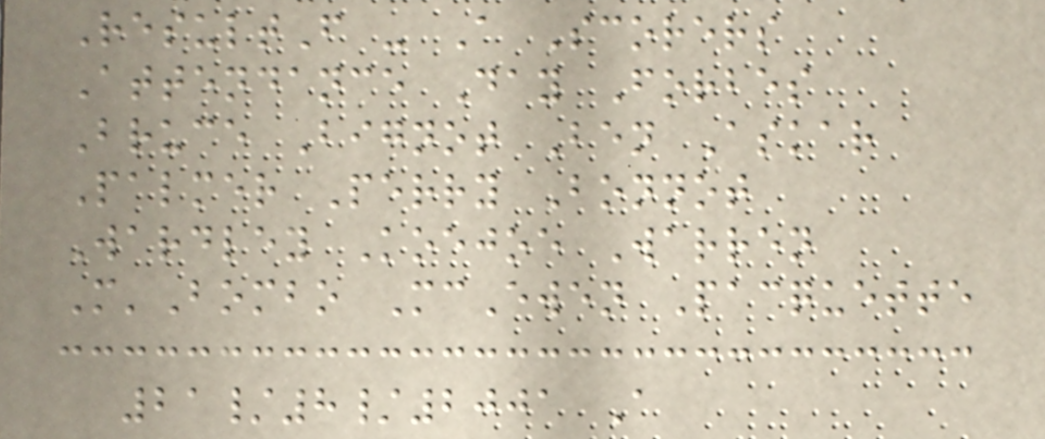ResultF - A Scorers
Attendance Day Forbes
Bruce Bignot Ben Askar
Palmer Perry Bonnot
Wardley Koejoe Warren
M'Bombo McEwen Pacquette
21/8/2001 A
